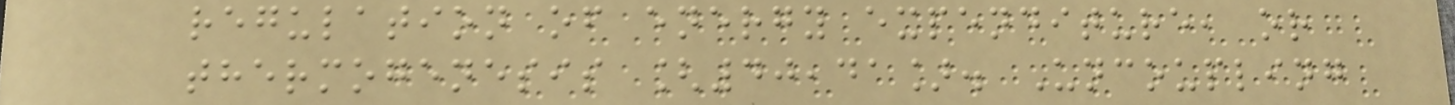regulation of energy expenditure, or
thermogenesis [40,41]. Uncoupling
